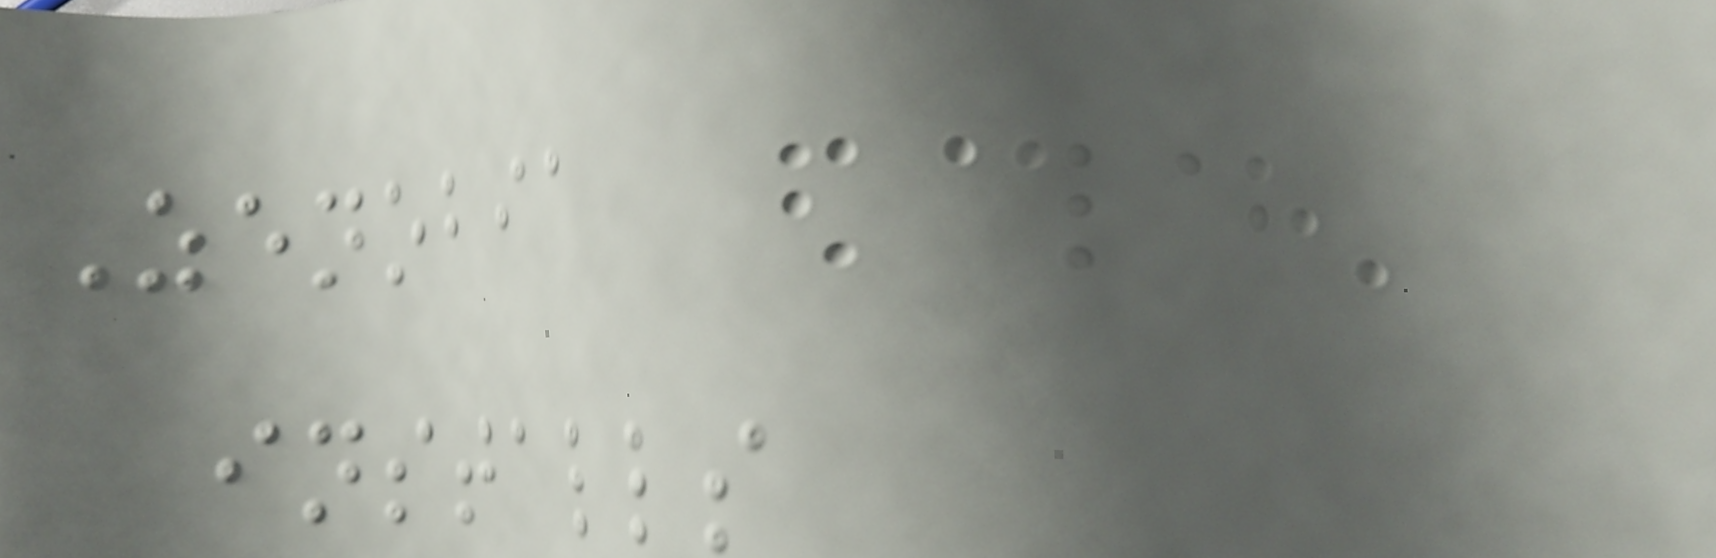Zenobia
installs
